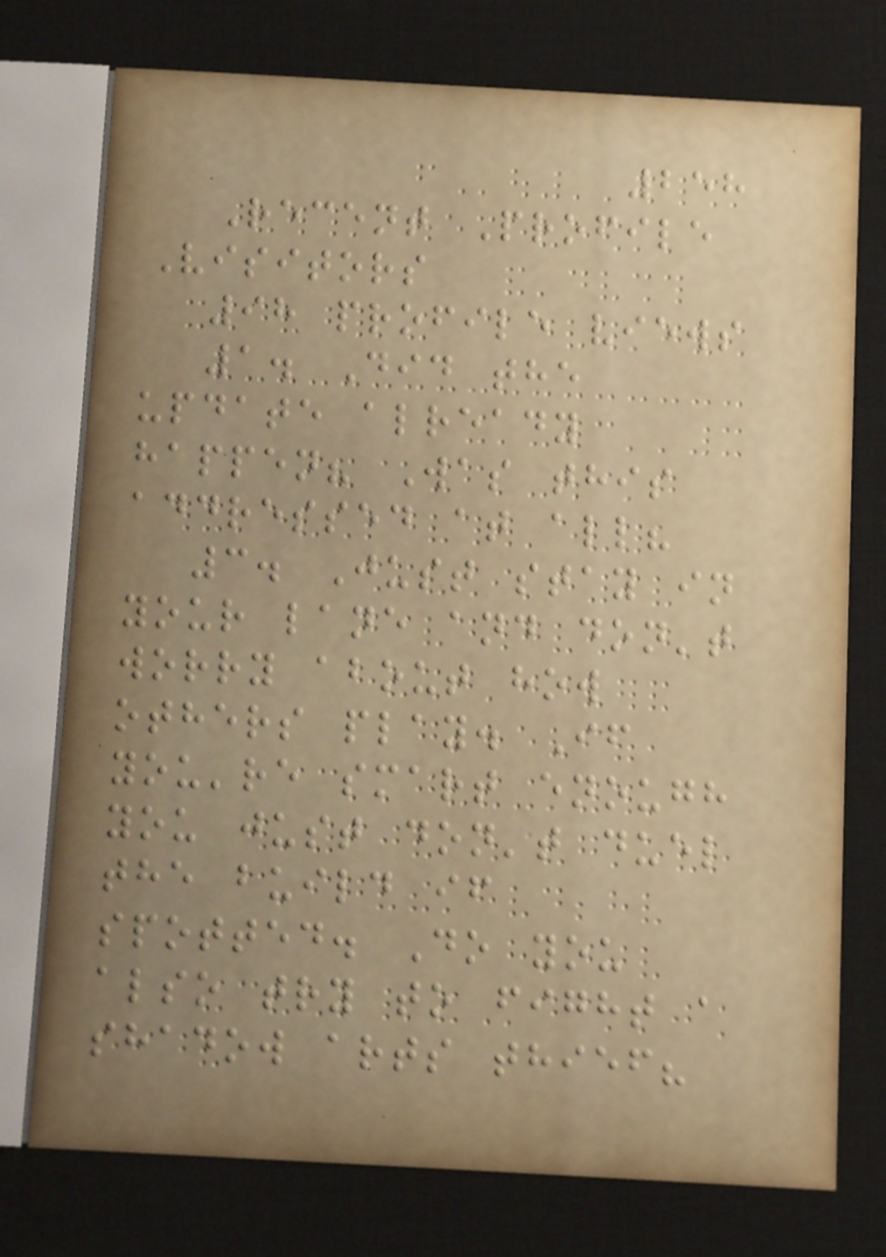258
Recent Profile
Visitors
98 profile views
1. Did the
update already
happen? Was this
addressed at all?
3. Just stay in
your lane and don't
worry about how
others play. If
you're smart enough
you just don't duel
the build if
spotted. Do you
also try to fight a
shadow arts thief?
